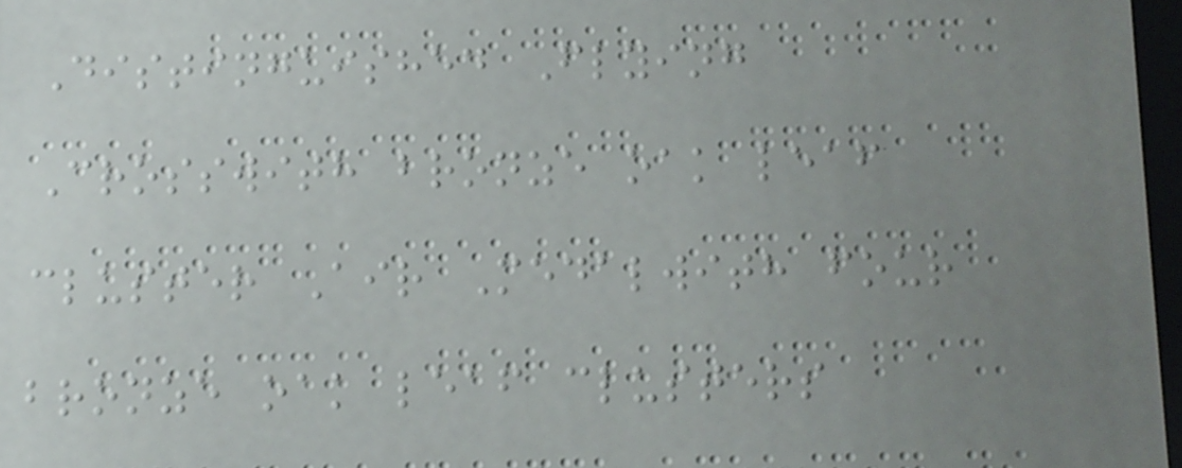Distinguished Flying
Crosswith bronze oak leaf
cluster Air Medalwith four
bronze oak leaf clusters
